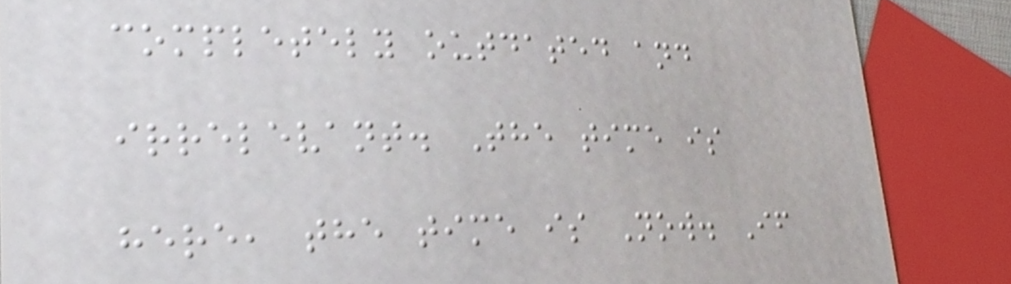completely outdated and
irrelevant. The time is
here, the time is Now. If
